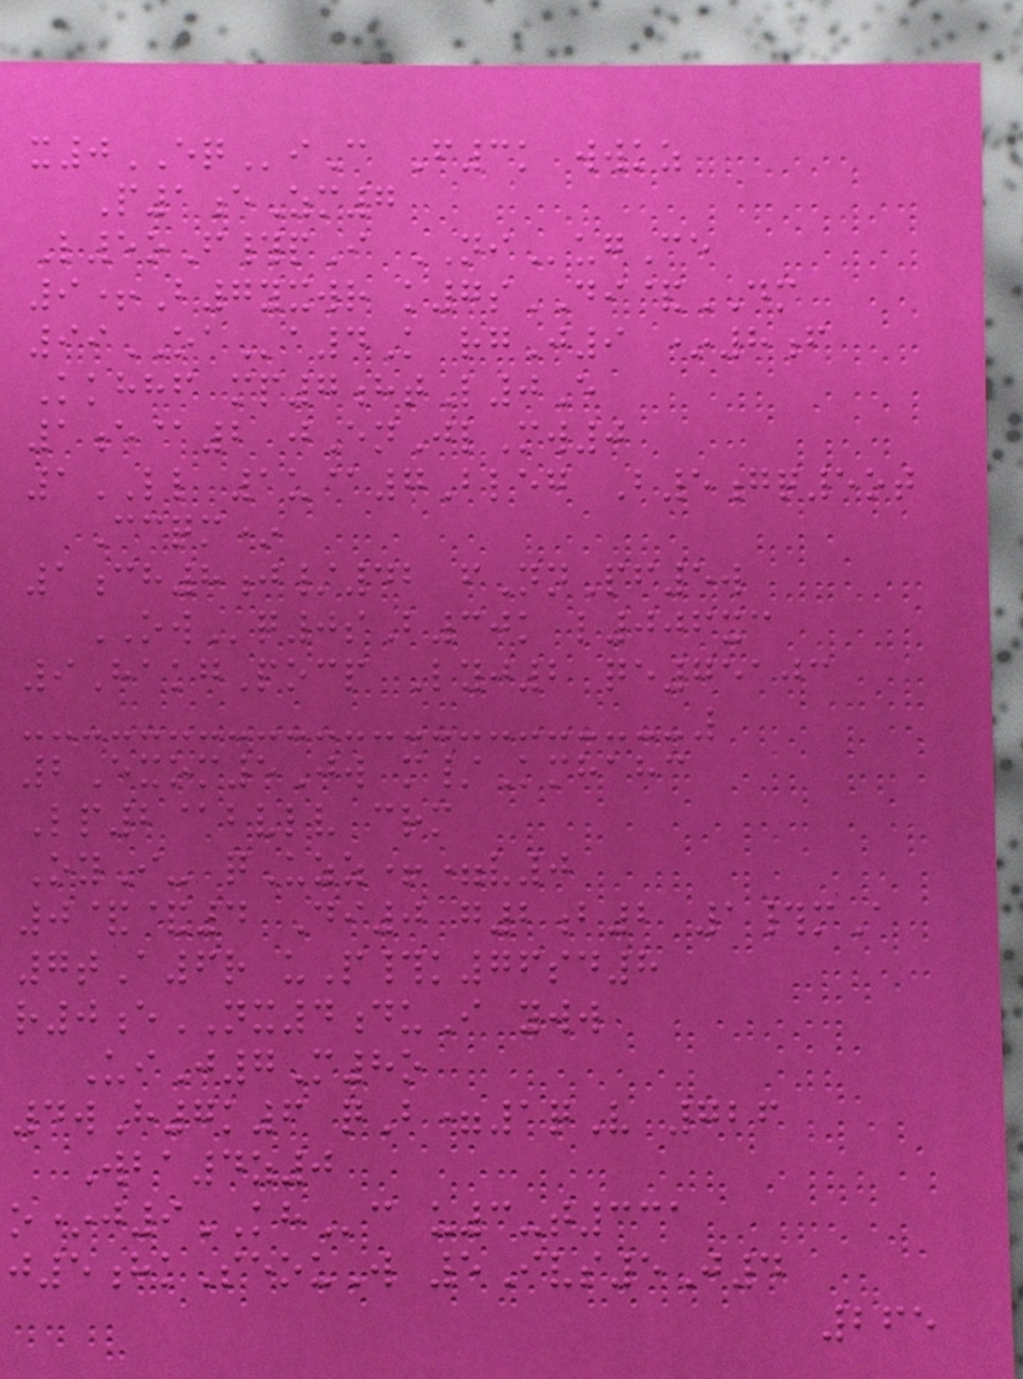x0EQiC F3k wwkz
P1eZm7
L5oF#pI NIugCe
9+B7yxwr k7sDI&DM
99OAa4K rgJ9 *8f
Kkhhf mp7htL0E
1e@2 jEnJlMw0
1LL 1u@7Bleg B5gq5ot
Ccqm*
1ch8j/42 fNnPf5w
OWq0sB30k l006xc
9HakgPocp Lyj2 qe75103
2Exom5Jw m/Kmhahc
Lp2@bvlv crm
OyI- qUzz+=v0
0&&4 Di0 g2b2 1#mA
7tA6r uP#k76sd8
r0eNX4duI yww
UiJ7M8o
4wH7k6 qB=1qV 726
Wba4z0
o*j9KHc u3-t331
j5hkSeouW 5Ivs5J4
265
